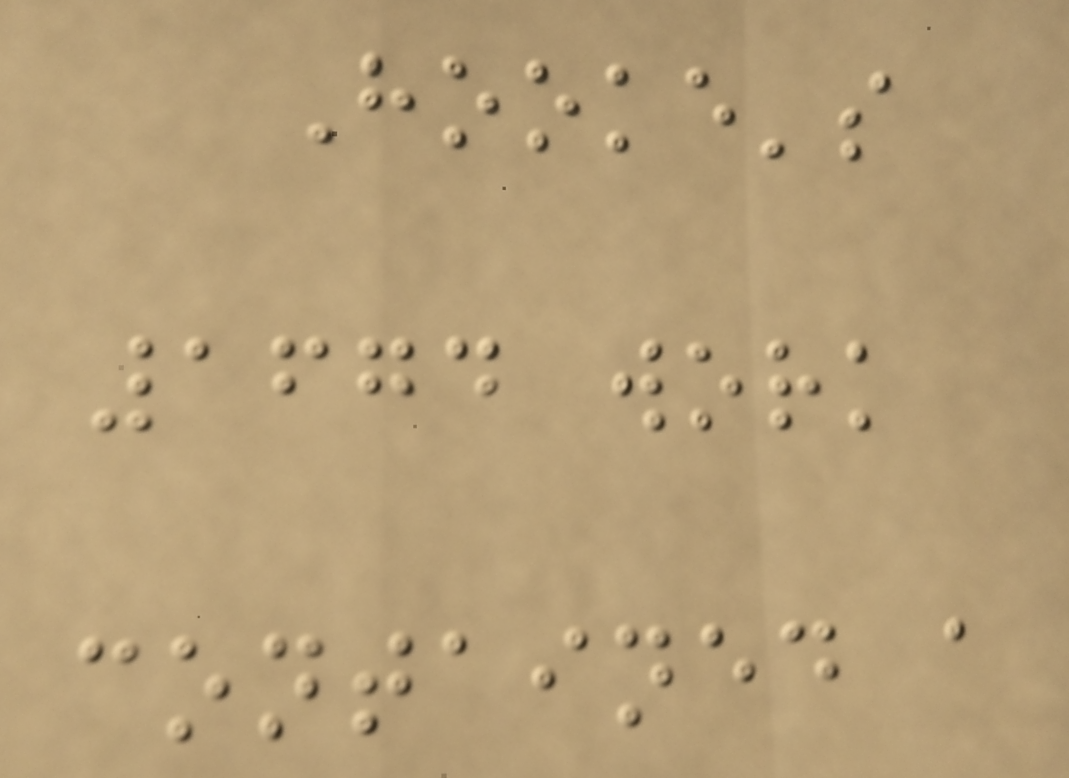Hooke's
1674 work
contained a
